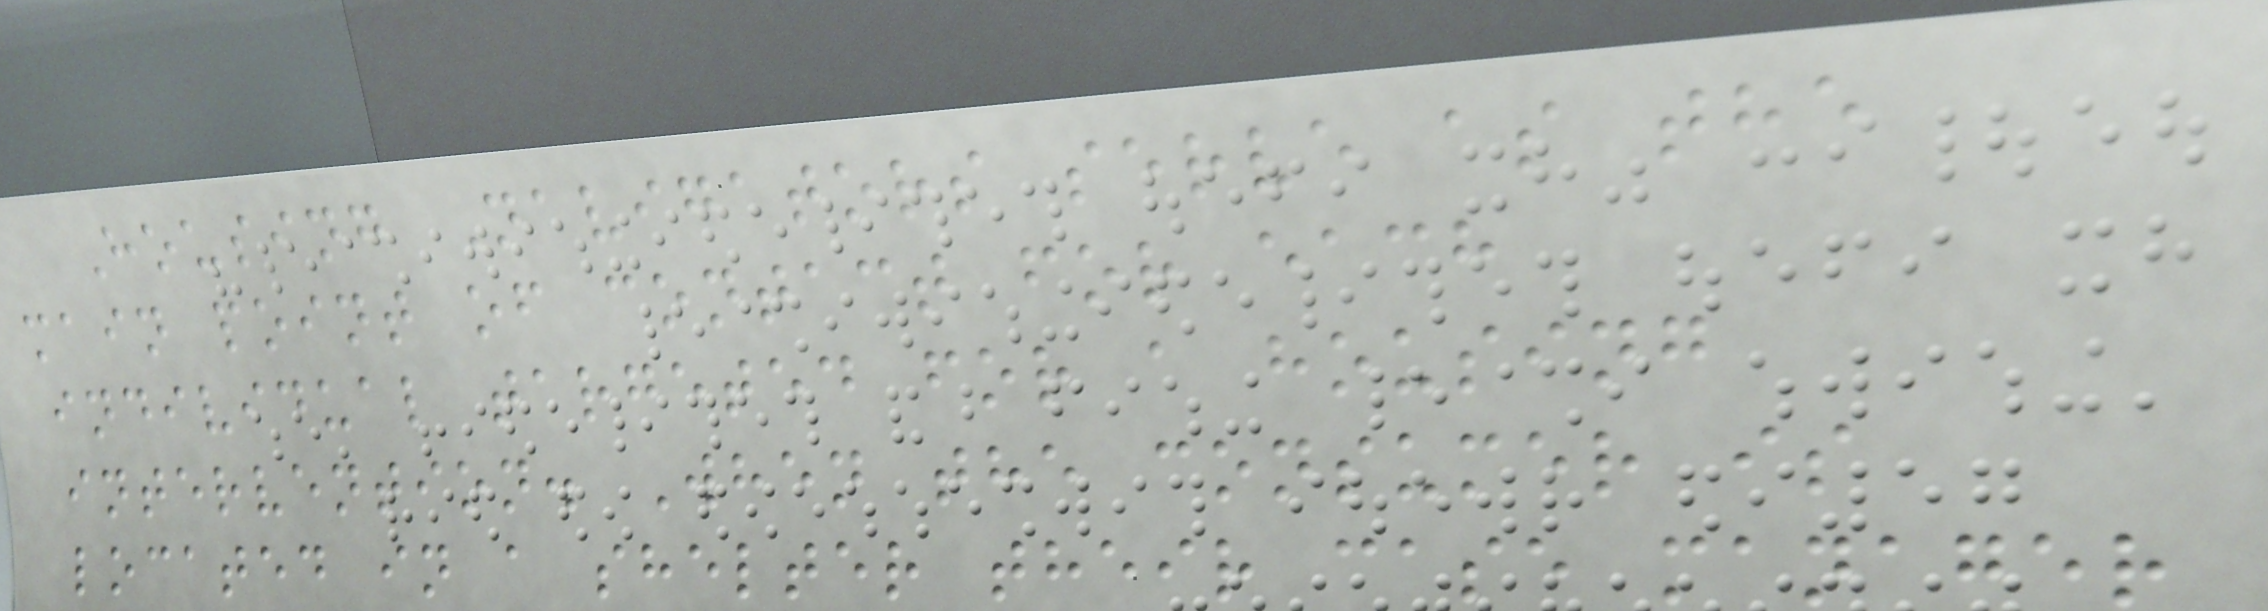Housing Navigators serve as the
main point of contact for each
individual targeted for a housing
intervention. When the consumer is
located in a shelter their case manager
